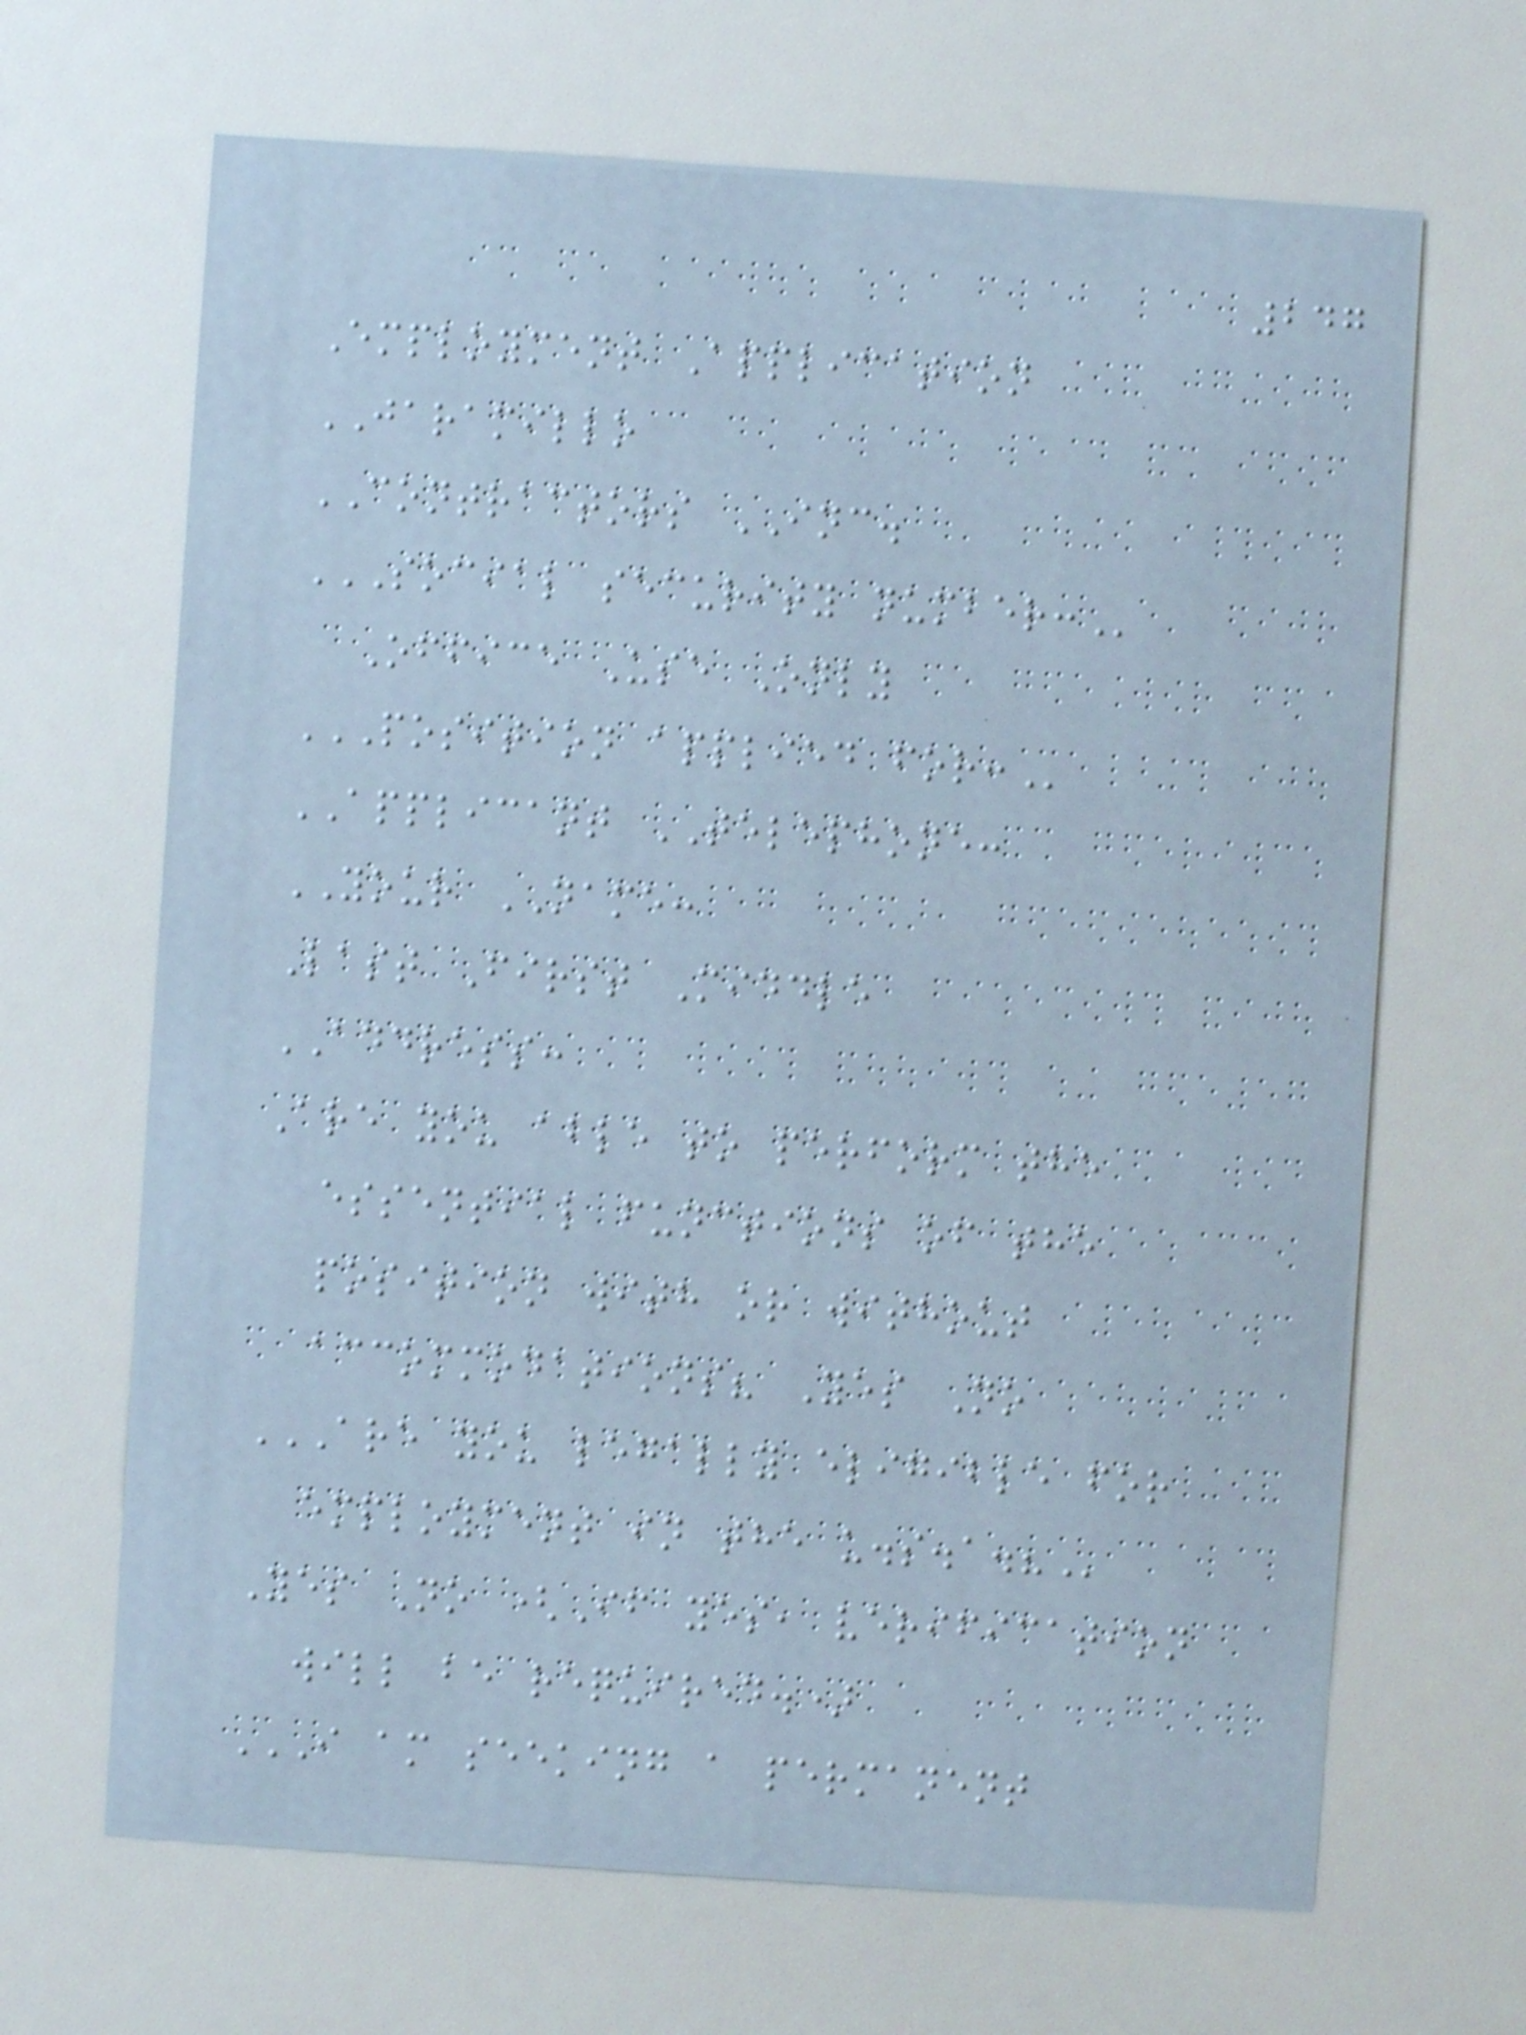247
Employment Application
JARAMILLO
CONTRACTORS INC.
SOCIAL SECURITY NUMBER:
Office Use Only
POSITION APPLIED FOR:
APPLICANT TELEPHONE:
YOUR NAME:
Last First Middle
ADDRESS:
Are you able to perform the
essential functions of the
position with or without
accommodations? Yes No
ARE YOU LEGALLY ELIGIBLE FOR
EMPLOYMENT IN THE U.S.A.?
Yes No (If yes, verification
will be required.)
I AM SEEKING A PERMANENT
